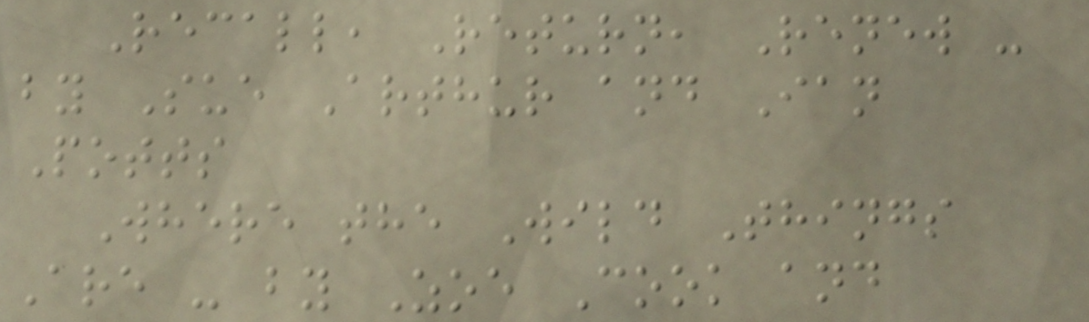Recall, Return, Renew -
by Sue Arthur and Ian
Potts
Where the Wild Things
Are - by Zoe Cook and
